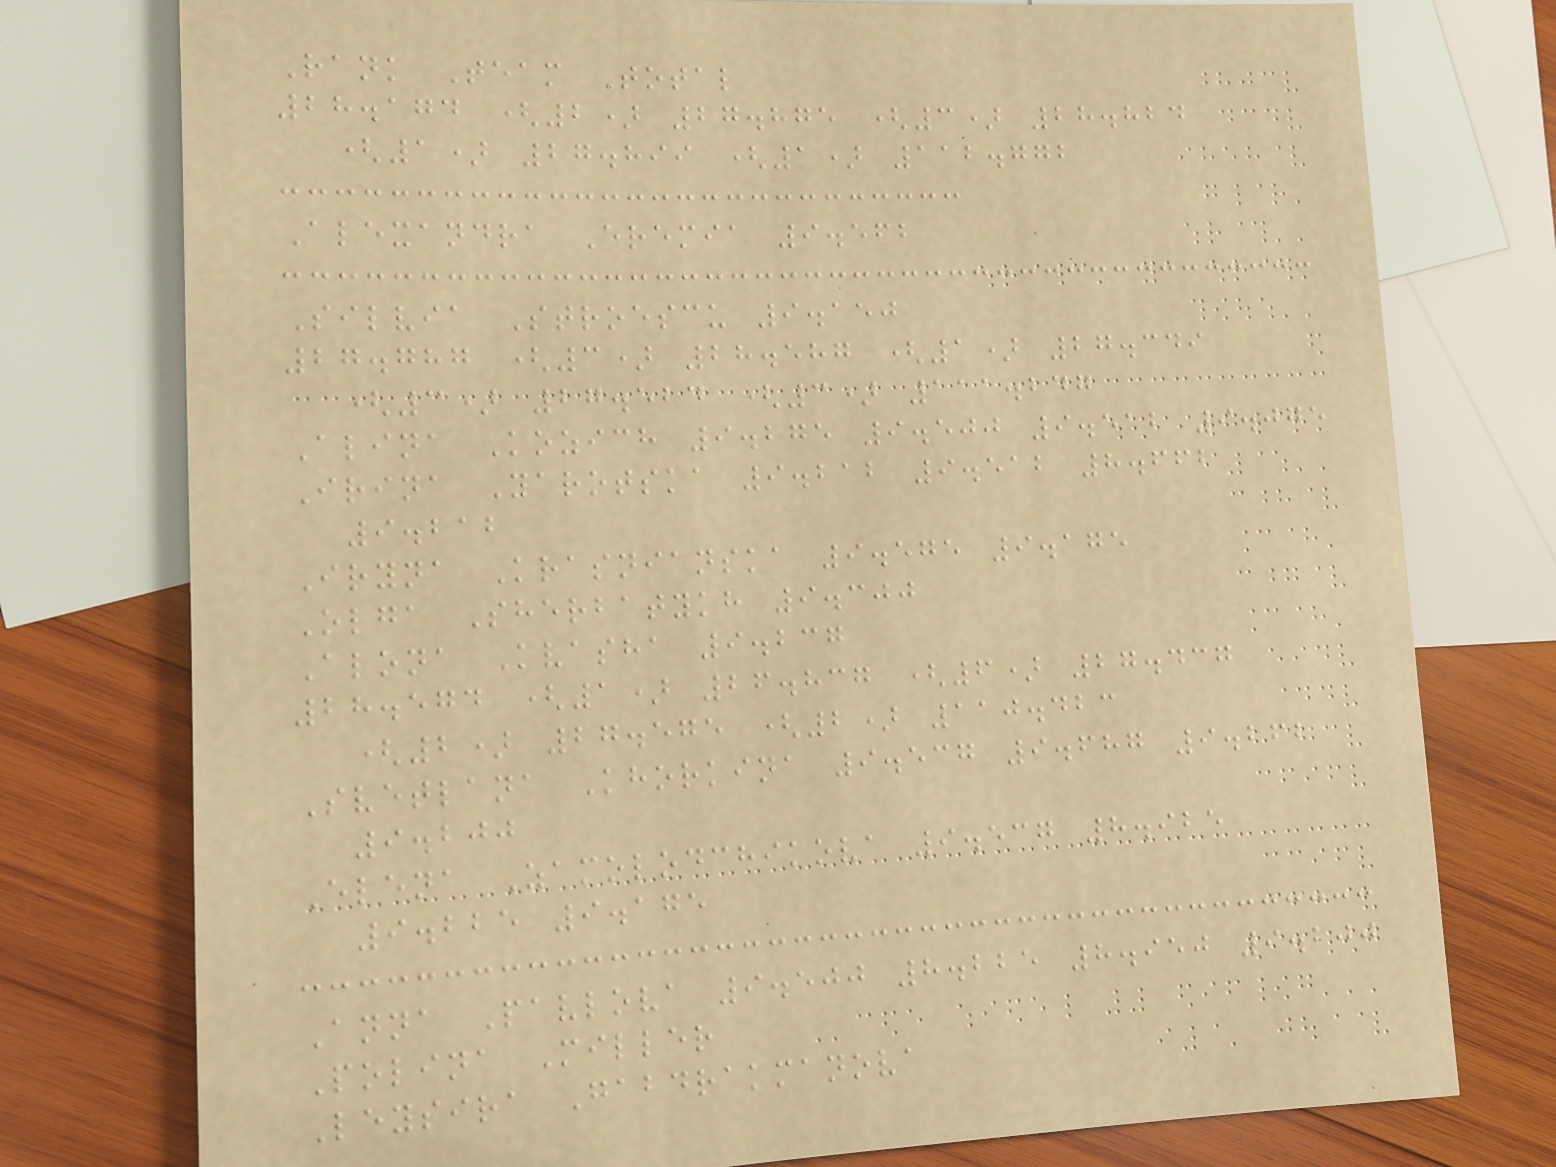Rank Team Total
28.174 (2) 27.875 (3) 28.824
(1) 27.899 (1) 112.772
Alexandra Eremia 9.562
Silvia Stroescu 9.150
27.787 (3) 28.587 (1) 27.349
(3) 27.524 (3) 111.247
Alina Kozich 9.275 9.500 9.512 9.075
Irina Yarotska 9.212 9.512 8.662
9.212
Iryna Krasnianska 9.575 9.175
Olga Sherbatykh 9.300
Alona Kvasha 9.237
28.574 (1) 26.837 (6) 27.437
(2) 27.575 (2) 110.423
Svetlana Khorkina 9.537 9.687 9.262
9.200
Elena Zamolodchikova 9.537 8.925
9.225 9.175
Anna Pavlova 9.500 8.225 8.950 9.200
Polina Miller
Leysira Gabdrakmanova
